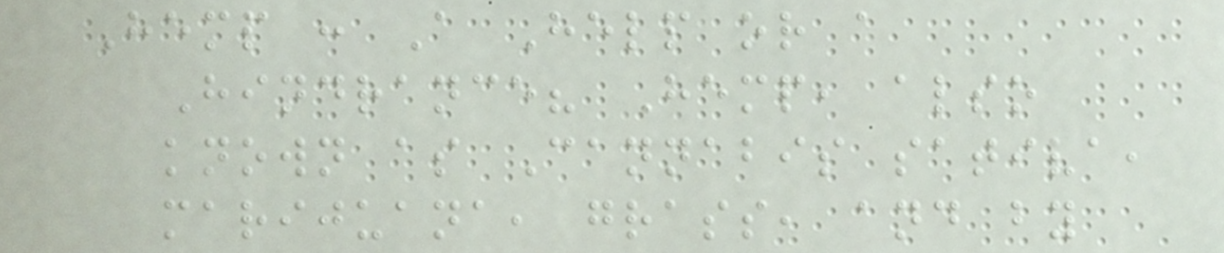Hemp : A Help or a
Hindrance? Hemp, also
known as Cannabis sativa,
marijuana, grass, and by
